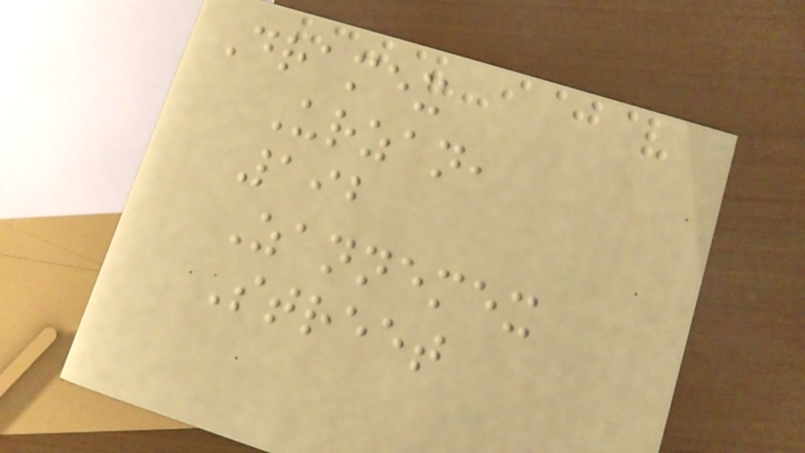Dramex
Urzan,
192
Zannemex
Street
